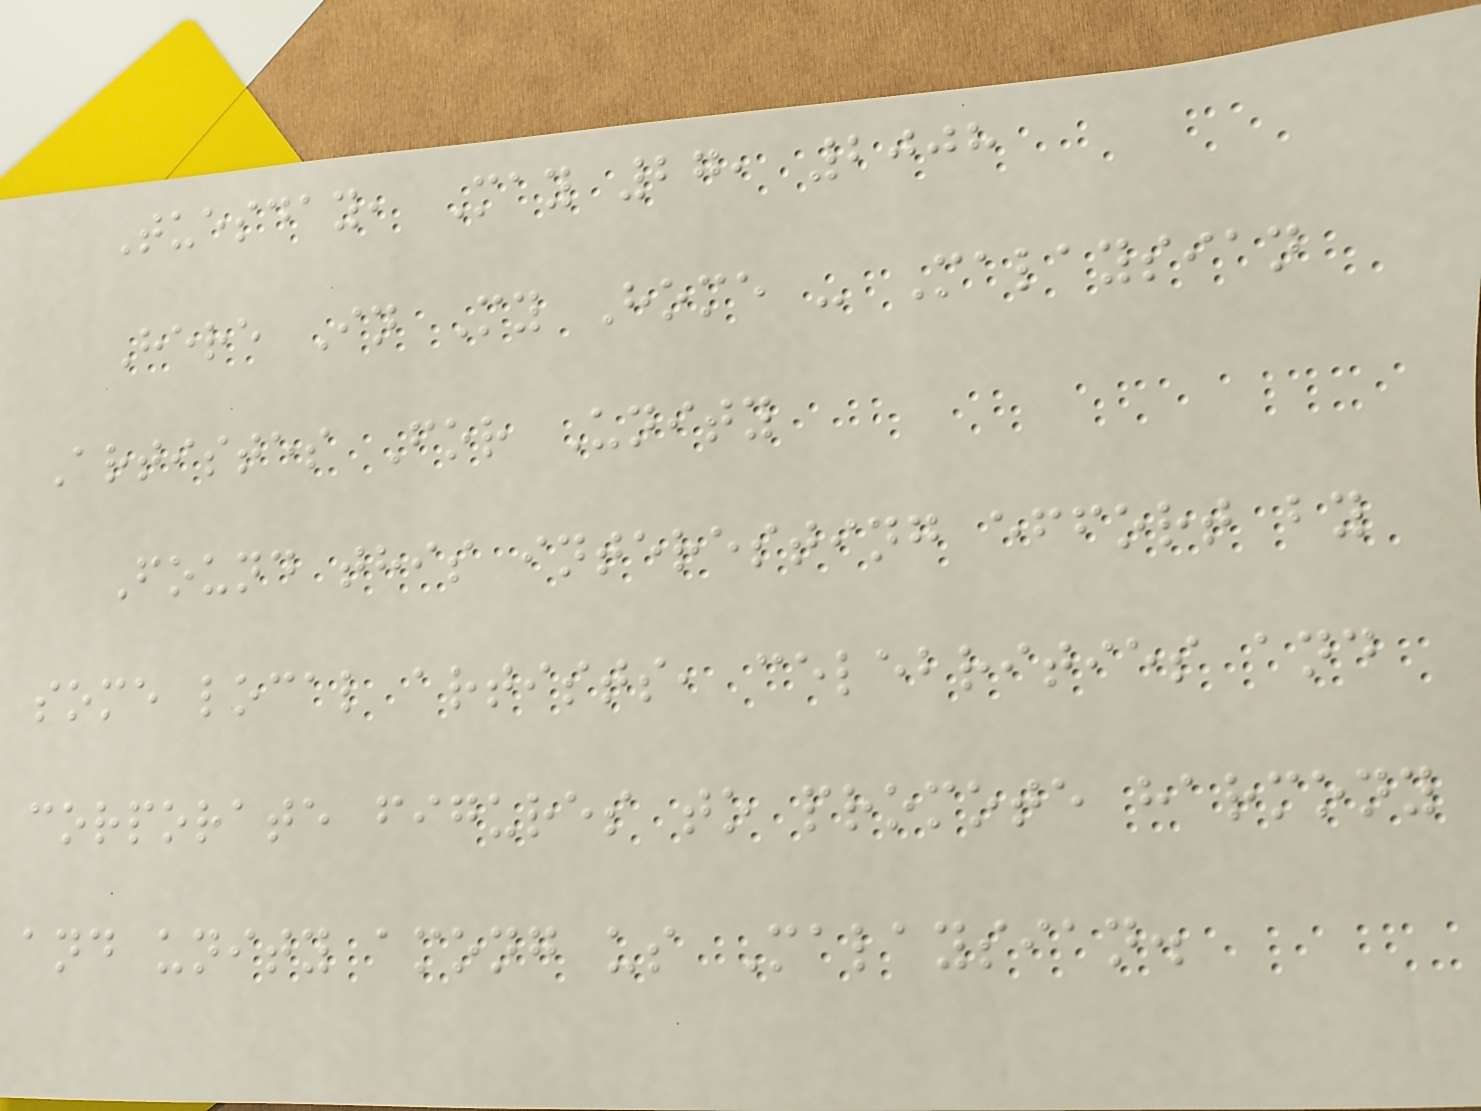Tuesday, May 27, 2008
Here In My Home - Malaysian
Artistes For Unity
Found this interesting effort by
some local artists, celebrities and
corporate figures to promote harmony
and unity among us Malaysian.
